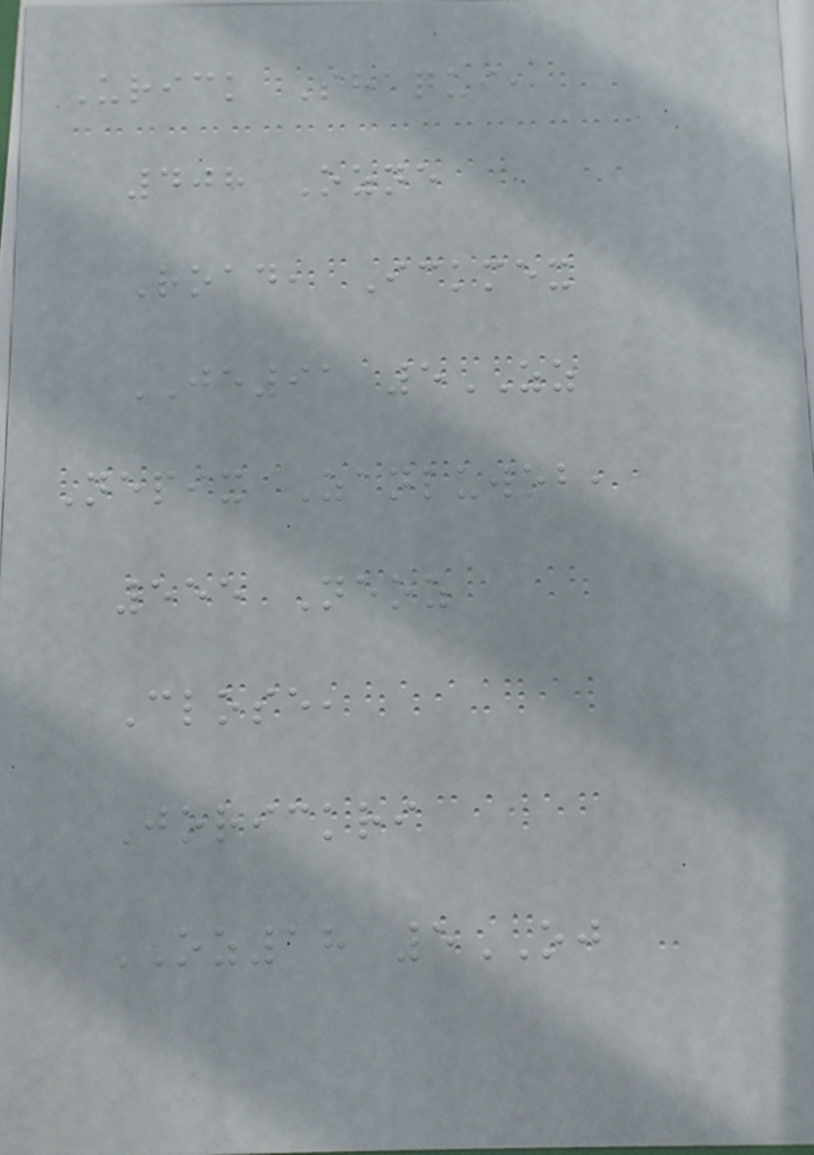Urick Shaqui,
408 Ozne
Road, Ickmex
JE91 5ZZ
Nepix Zanluwob,
555 Neoz
Close,
Jorickri
OZ18 5OJ
